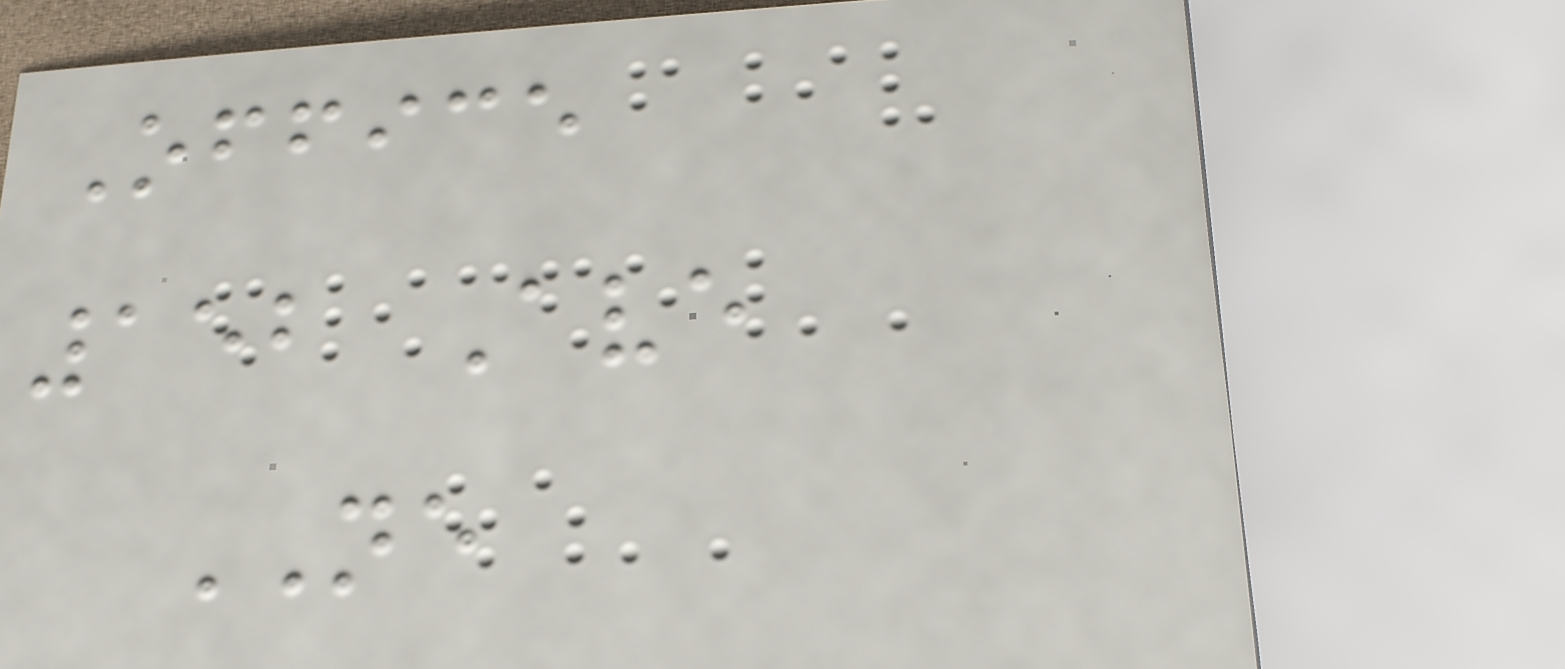Office
152 Ave
NE
